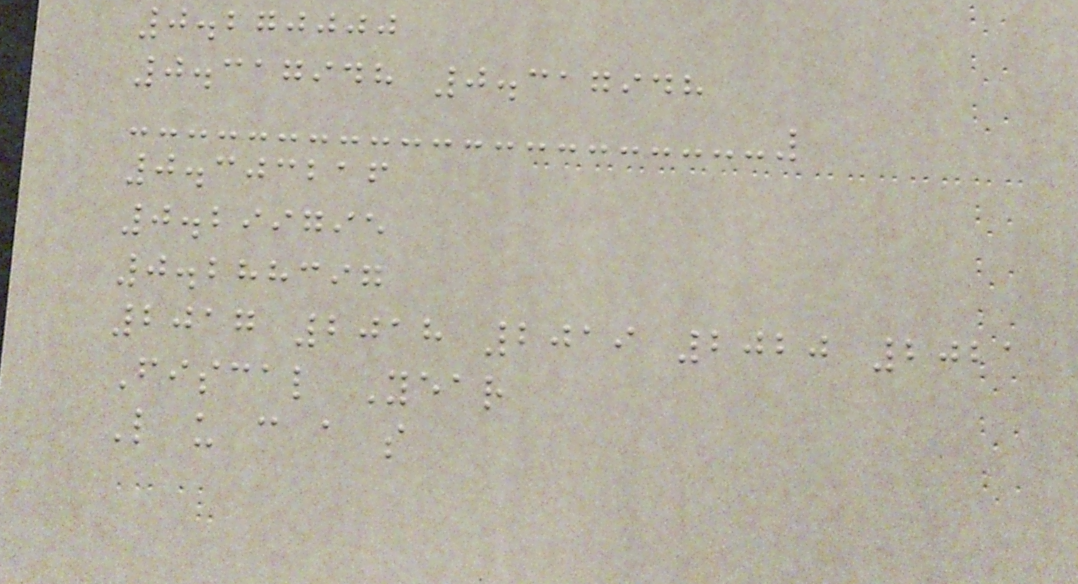0.270000
0.317948 0.317948
0.303216
0.299795
0.288397
2017 2018 2019 2020 2021
Fiscal Year
L u c a s
